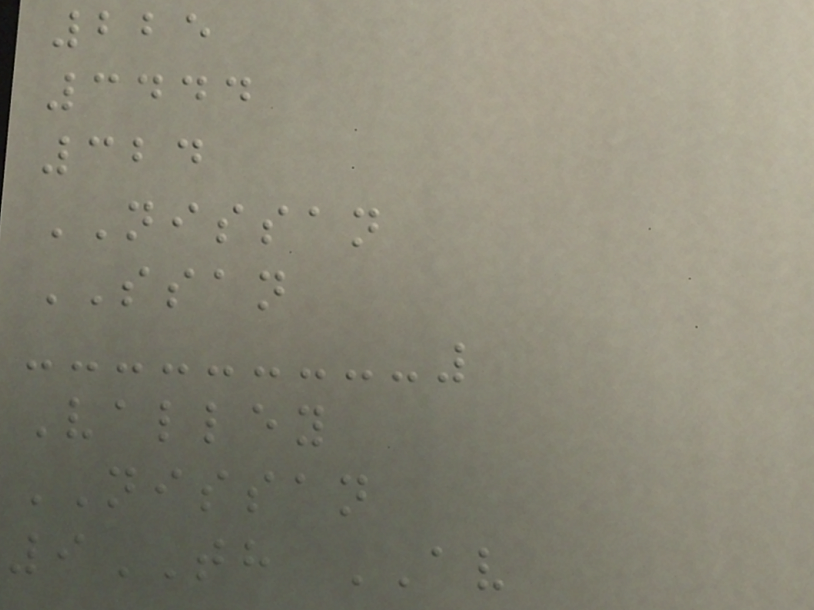225
3444
324
NISSAN
SSAN
Valley
NISSAN
9TH AV
